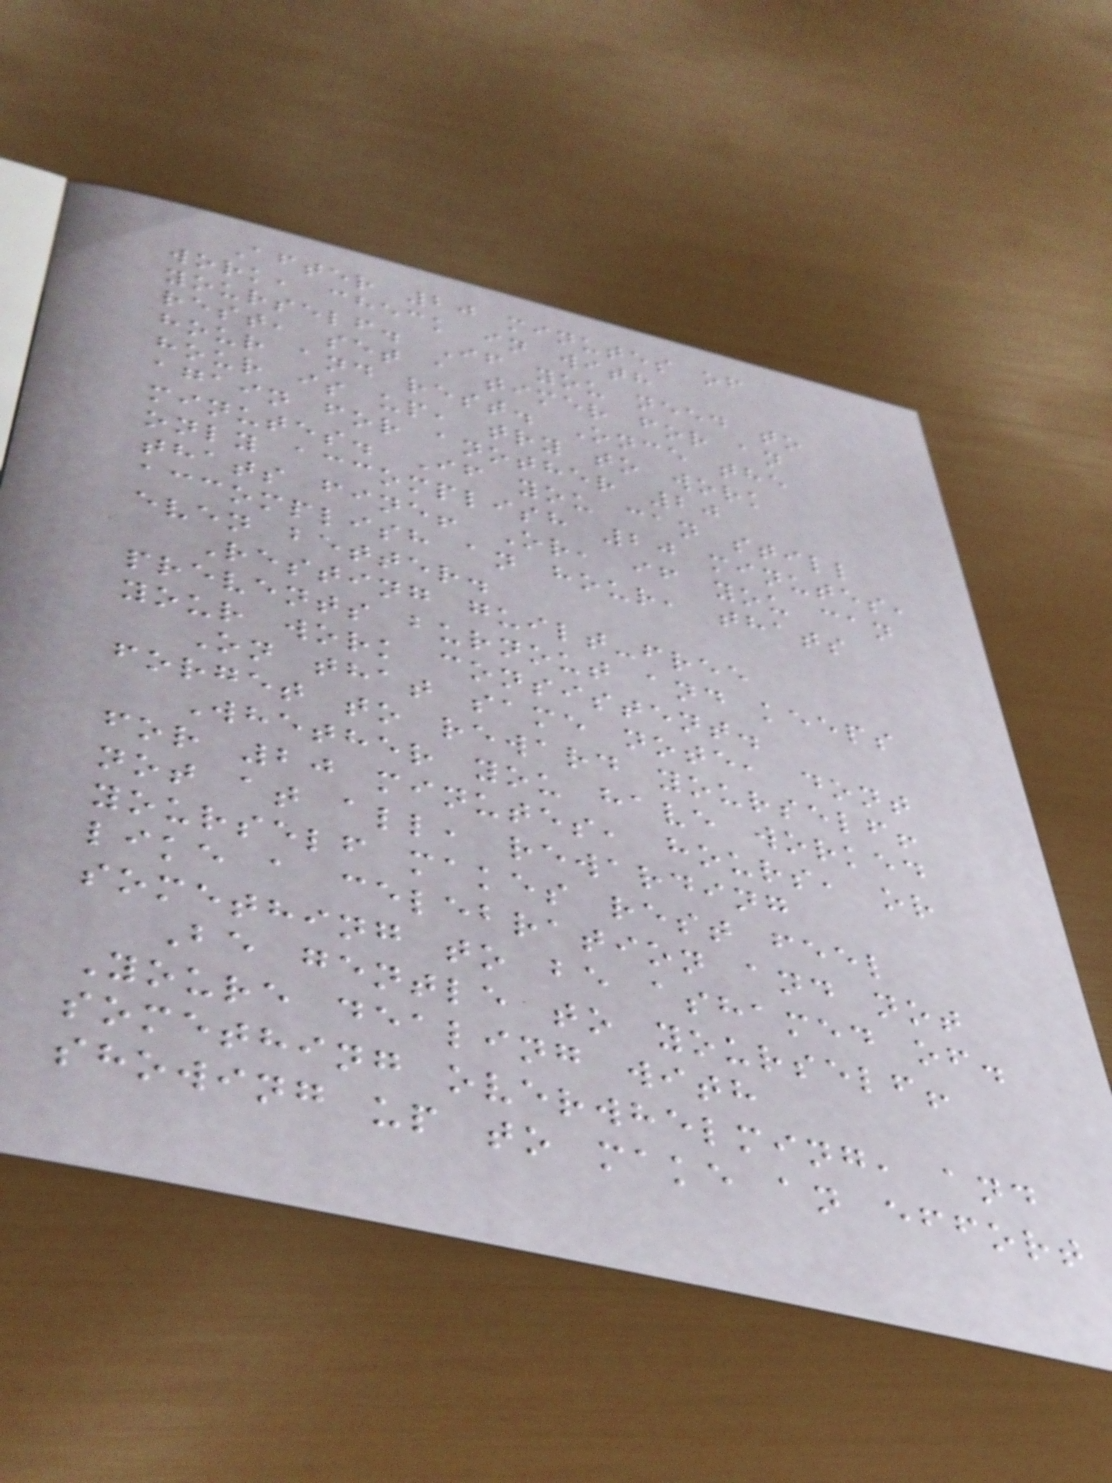After 20 minutes of
work, check in with
yourself. If you need to
rest, set a timer for an
hour and rest. Once the
hour is up, try to work
again for another 20
minutes. If you can still
only accomplish 20 minutes,
thats fine! Or, if you can
accomplish an hour, thats
even better.
Resting guilt-free
prevents burnout and keeps
your work consistent.
On that same note, dont
forget to reward yourself!
Whether you have worked
for 20 minutes, hours, or
not at all, rewarding
yourself makes rest feel
like a celebration and not
something to be ashamed of.
Be gentle to yourself!
Youre dealing with
something overwhelming, and
showing up to make an effort
